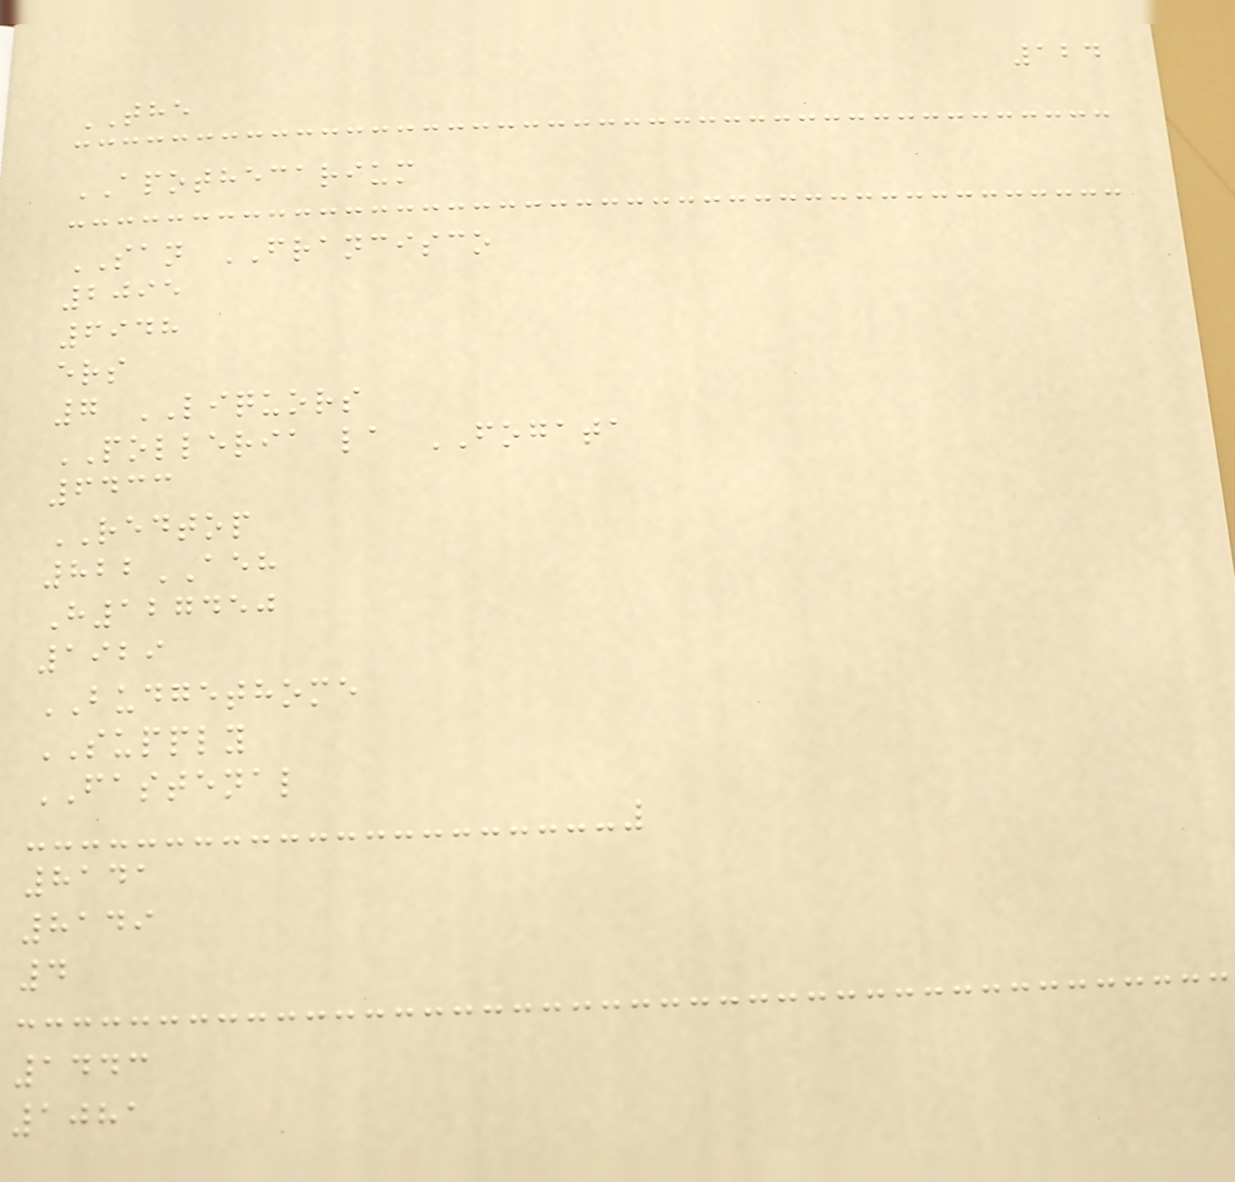124
THE
APOTHECARIUM
SAN FRANCISCO
2095
6948
ers
7 LIQUORS
POLLERIA la FOGATA
6433
REDTOP
822AEH
H127450
1929
BUDGETHOME
SUPPLY
FASTENAL
8141
8149
4
1443
1081
